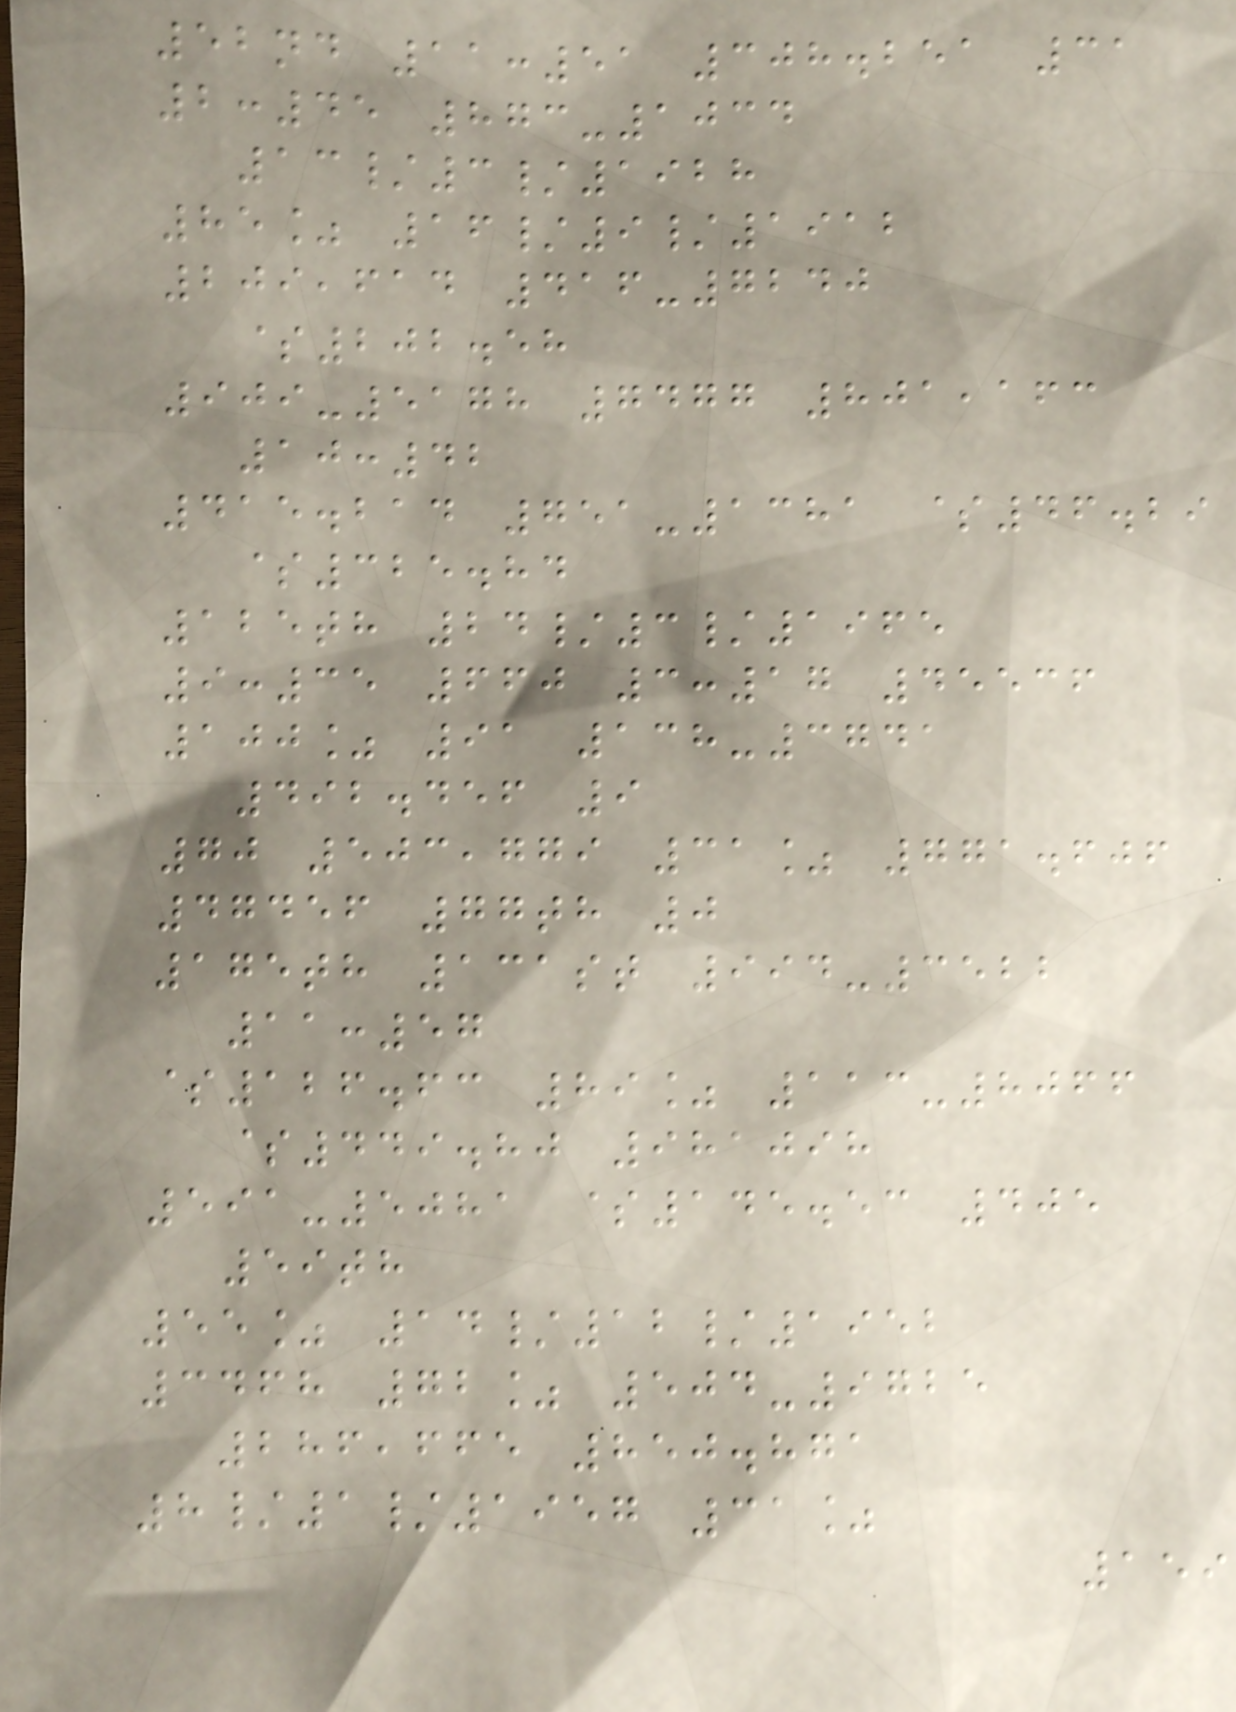52nd 11:51 308.251 31
2:45 873-1034
13/3/1928
85% 16/9/1912
209,614 416-7240
$202.58
909-5178 7477 801,163
10:42
415.214 751-1381 $46.29
$325.84
125th 24/3/1965
9:35 660 3:17 45536
100% 91 138-3741
492.456 9
70 503,779 31% 771.606
47456 77th 0
175th 131st 994-3522
11:57
$126.63 89% 113-8066
$449.80 981098
591-5081 $145.53 405
59th
55% 14/12/1952
3468 72% 504-9725
286,665 850.871
8/1/1957 31%
159
